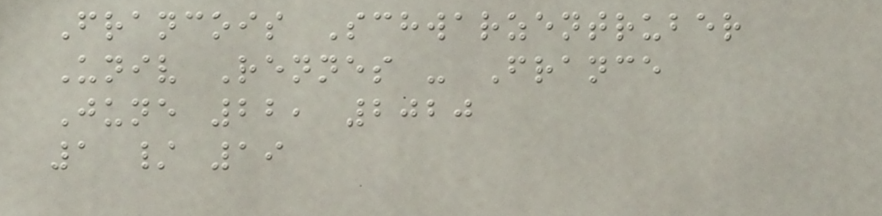Francois Schwarzentruber
Univ Rennes - France
June 22, 2020
1 / 19
